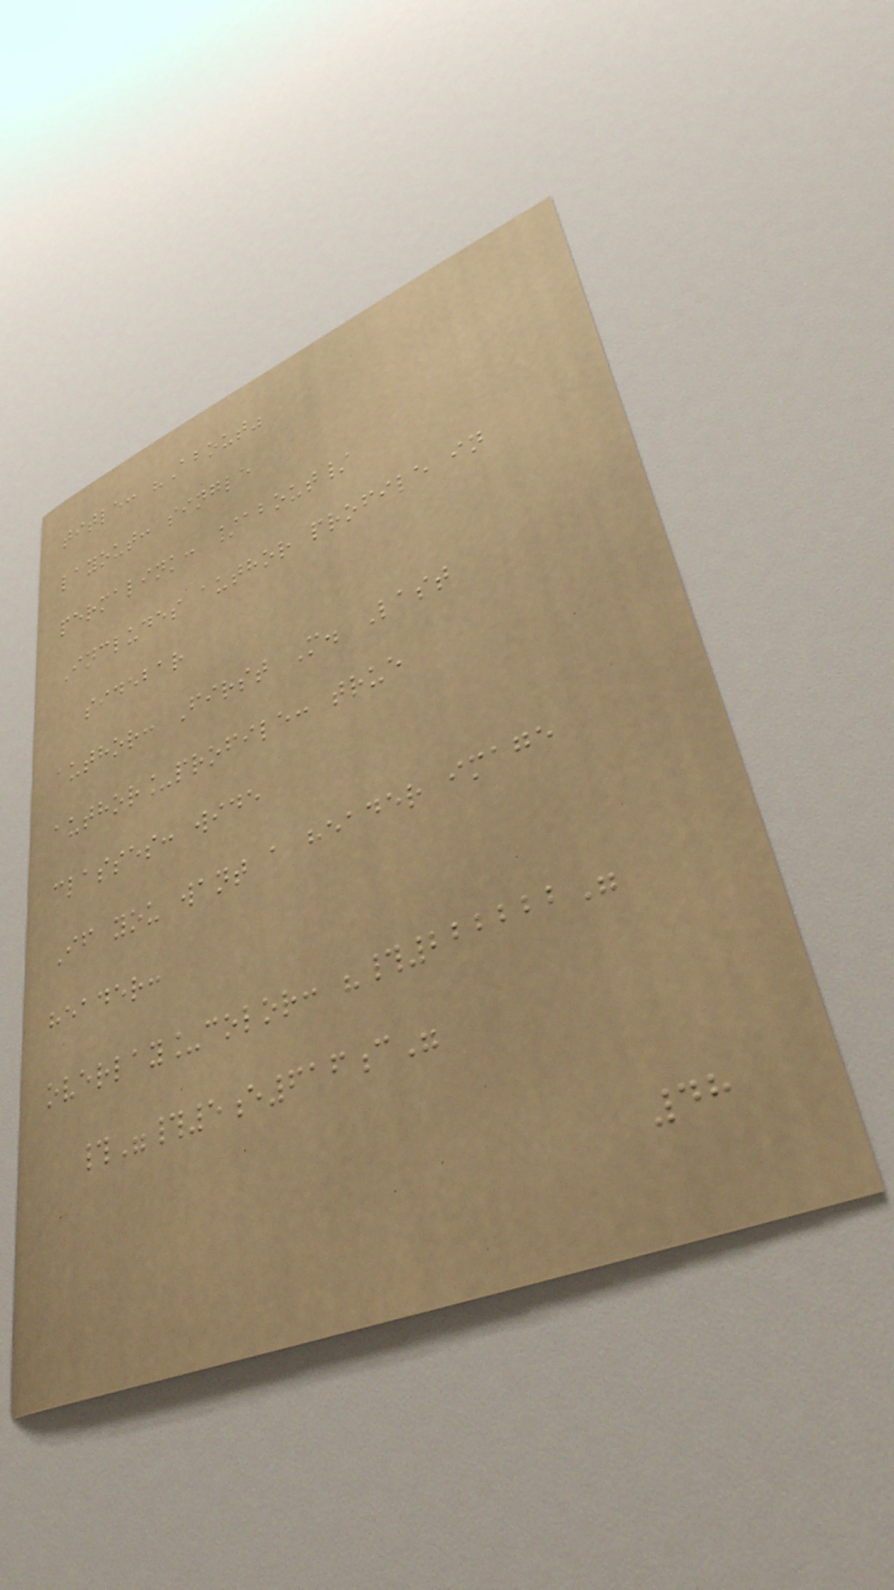title: "About"
layout: single
permalink: /about/
Includes author profile in
sidebar
author: First M. Last
author_profile: true
classes: wide
If you want a header image
header:
overlay_color: "#222222"
#"#5e616c"
48
